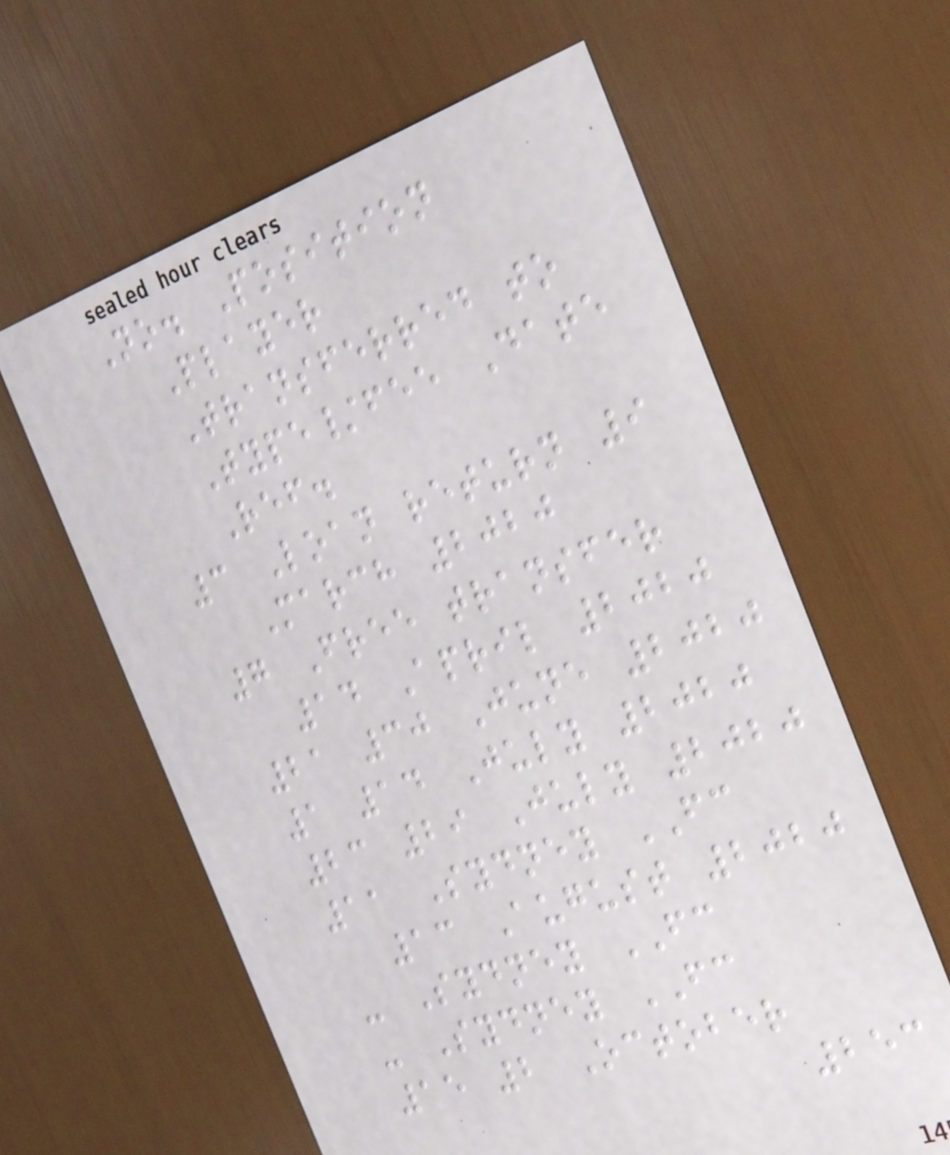No. Position
Player
Transferred to
Type/fee Date
Ref.
3 Loan return 9
March 2020
7 Free transfer
14 April 2020
21 30 June 2020
1 14 July 2020
23 29 July 2020
11 Sydney FC
13 August 2020
- Sydney FC
- Sydney FC
15 2 October
253
